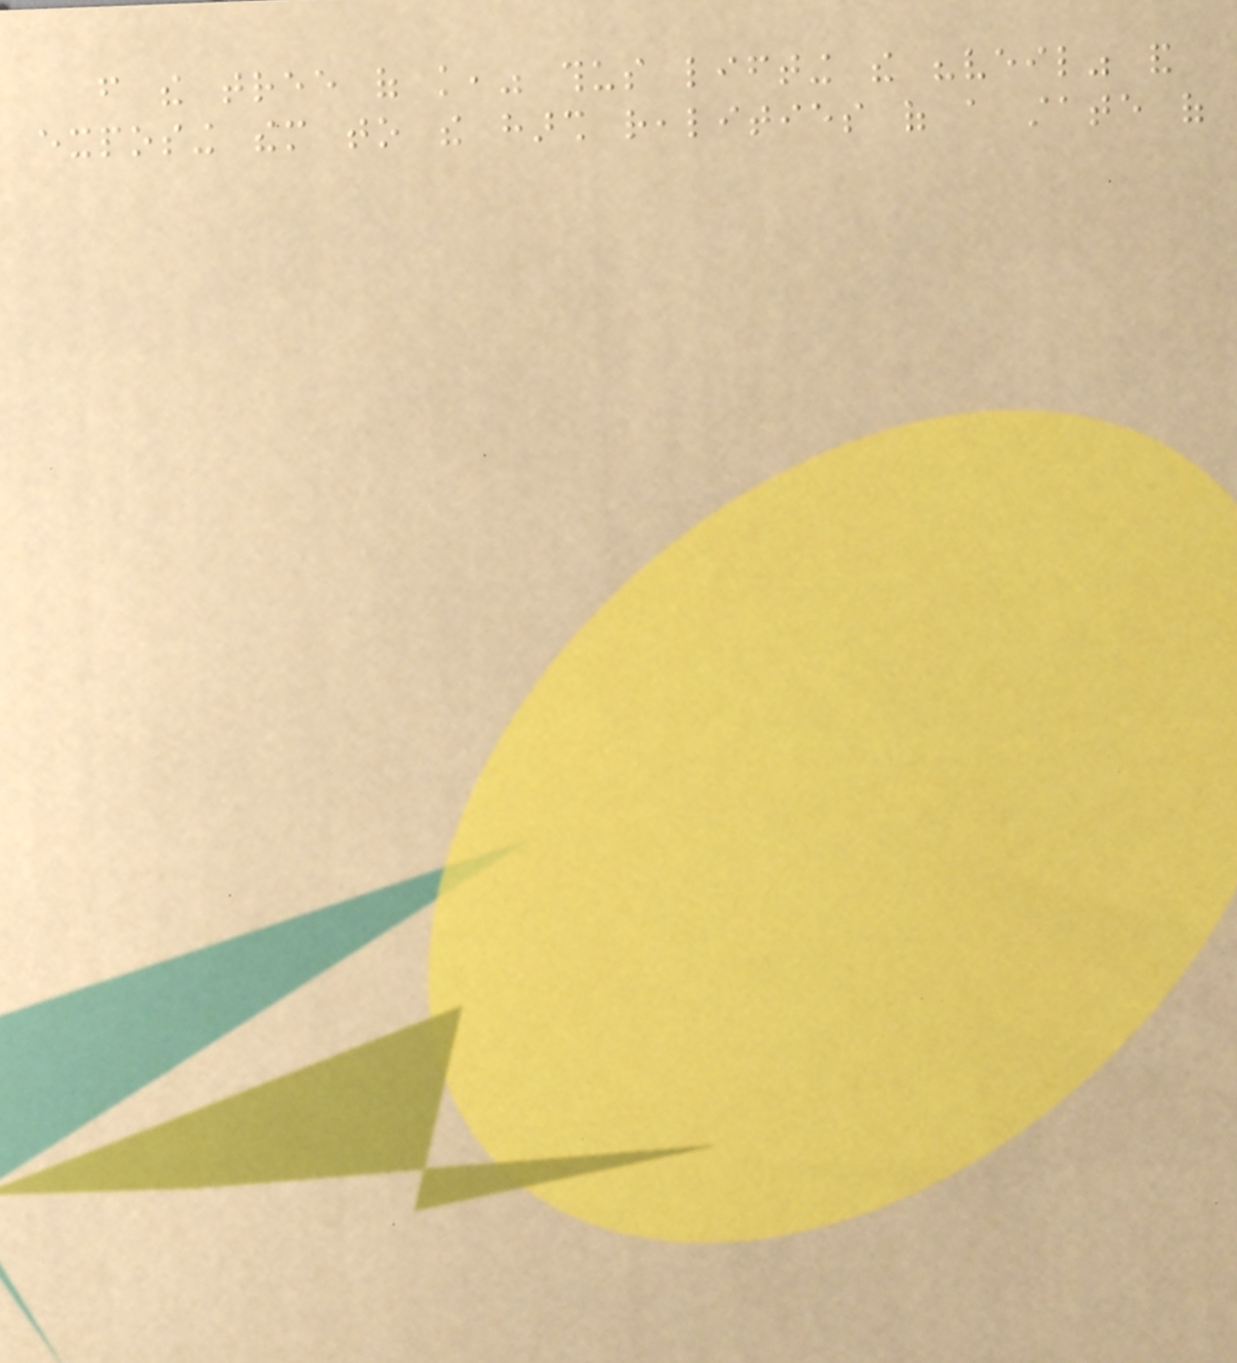from the tree of knowledge," thus lifting the "veil" and
exposing them to the harsh realities of a state of
